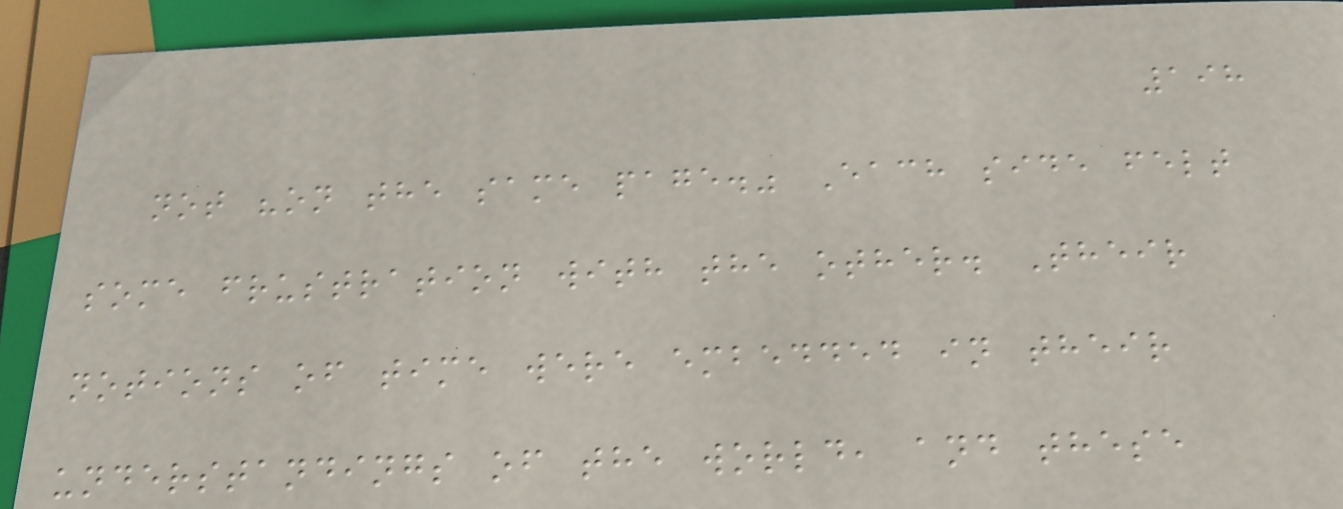198
not "on the same page." Each side felt
some frustration with the other. Their
notions of time were embedded in their
understandings of the world, and these
